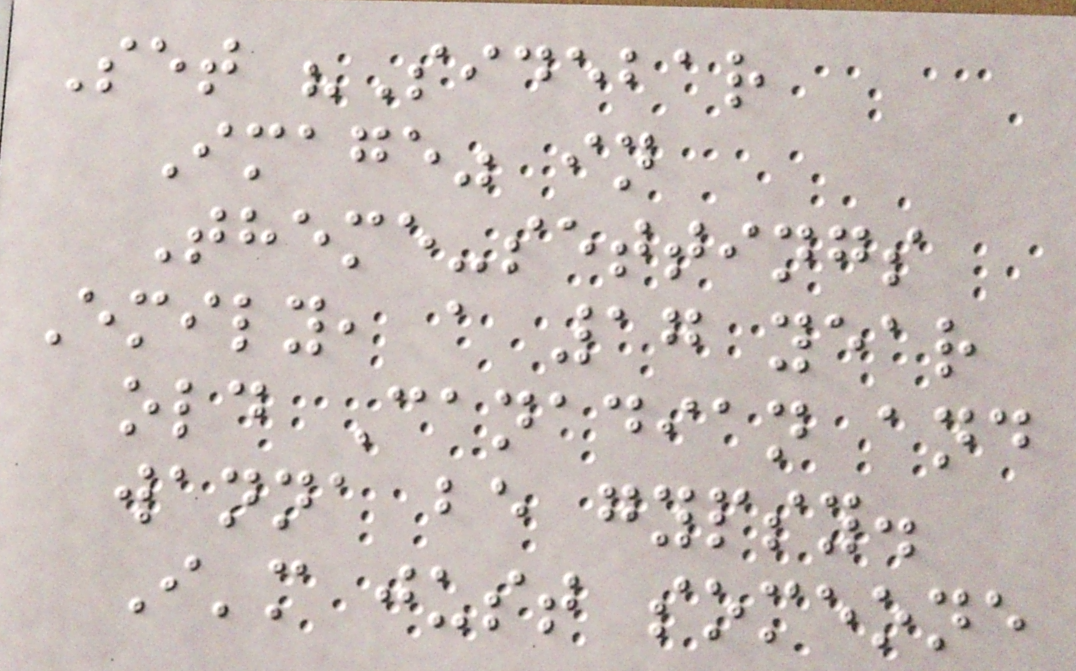Set "Sidebar
Image" in
Theme-settings
Emily, a 17 year
old Canadian and
wanna be gypsy.
I'm just someone
